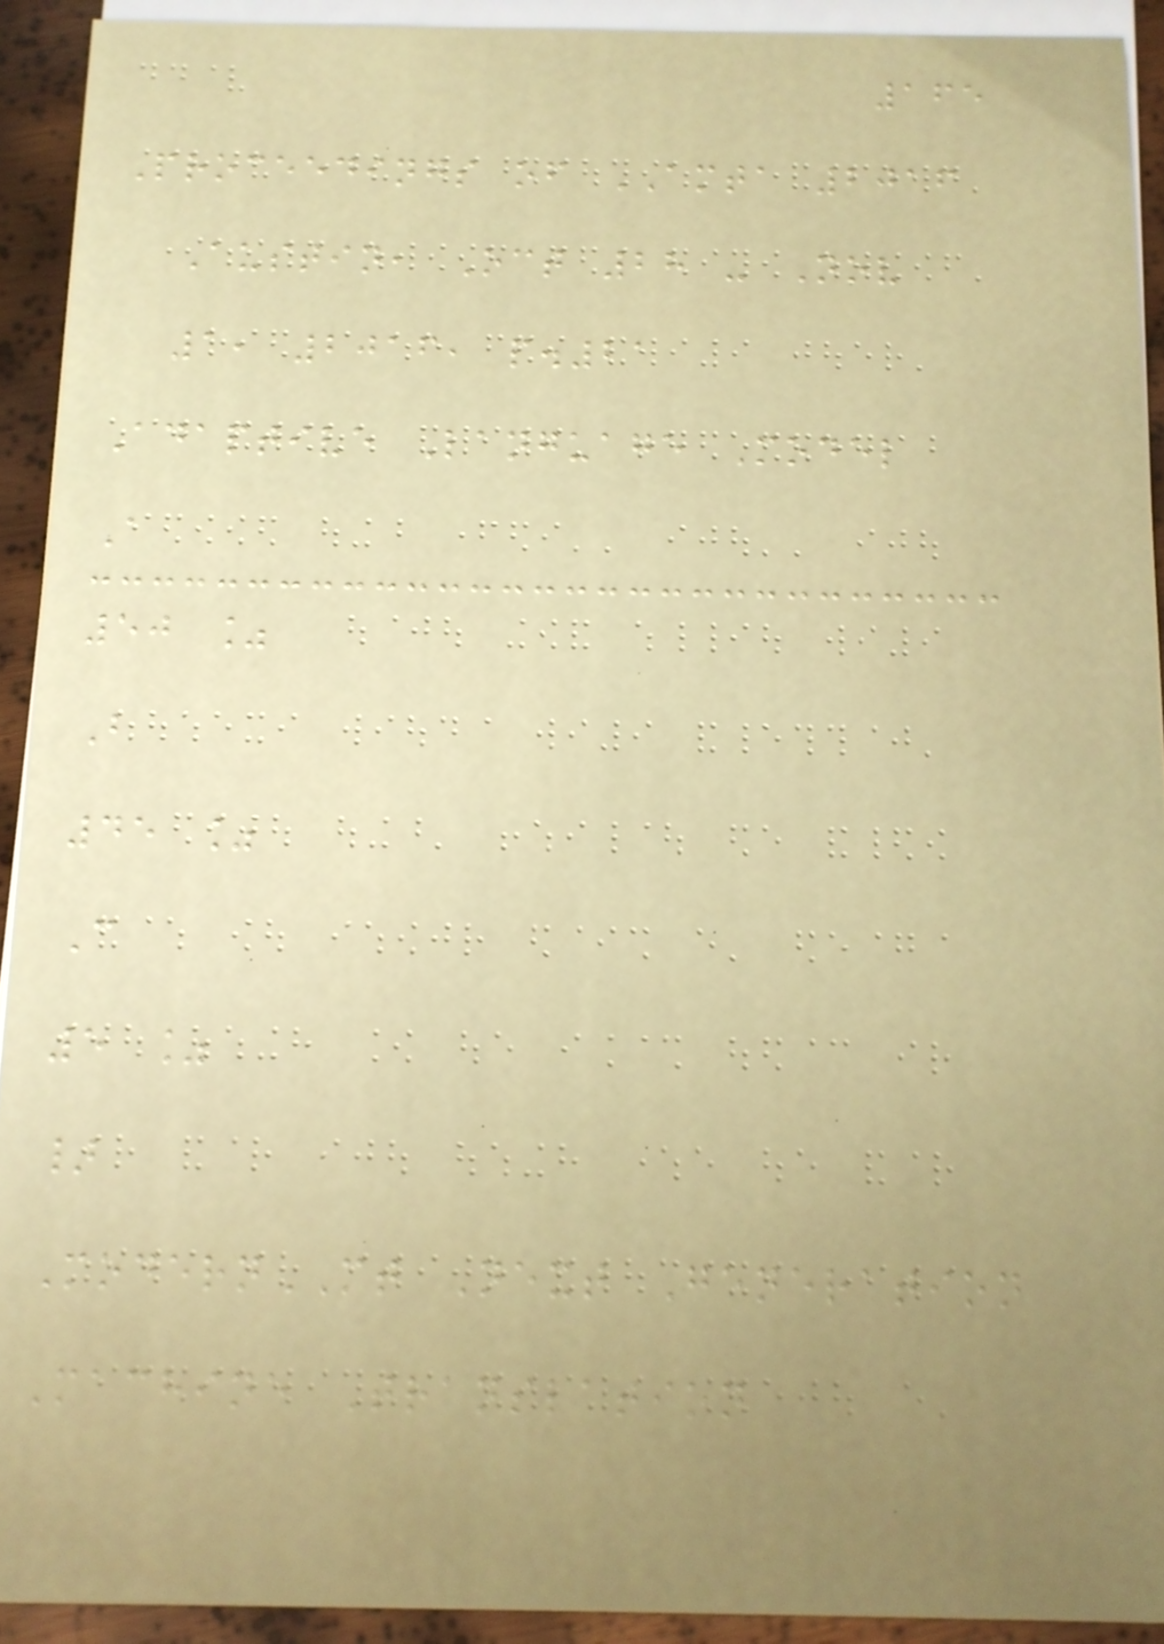165
Proceedings of AMTA 2016
Austin, Oct 28 - Nov
1, 2016, p.21
Adaptive Language Model
A
50 %
B
45 %
C
5 %
}
ModernMT Next Generation
Machine Translation
